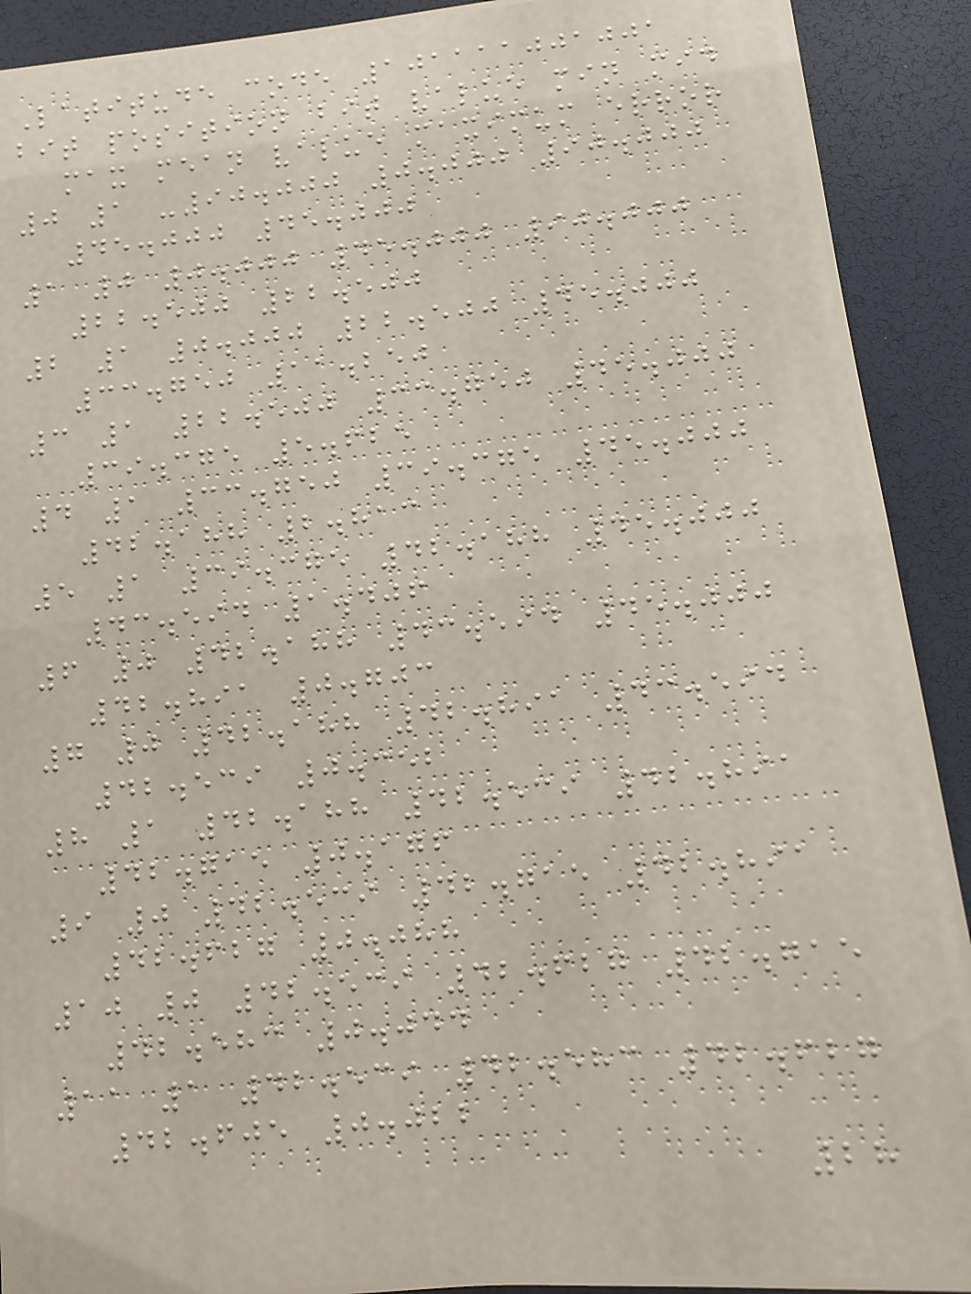Latitude code 101111001001
bit position bit value min mid
max mean value maximum error
0 1 -90.000 0.000 90.000
45.000 45.000
1 0 0.000 45.000 90.000
22.500 22.500
2 1 0.000 22.500 45.000
33.750 11.250
3 1 22.500 33.750 45.000
39.375 5.625
4 1 33.750 39.375 45.000
42.188 2.813
5 1 39.375 42.188 45.000
43.594 1.406
6 0 42.188 43.594 45.000
42.891 0.703
7 0 42.188 42.891 43.594
42.539 0.352
8 1 42.188 42.539 42.891
42.715 0.176
9 0 42.539 42.715 42.891
42.627 0.088
10 0 42.539 42.627 42.715
42.583 0.044
11 1 42.539 42.583 42.627
42.605 0.022
28
